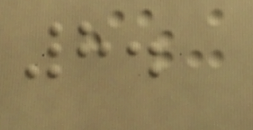8.
